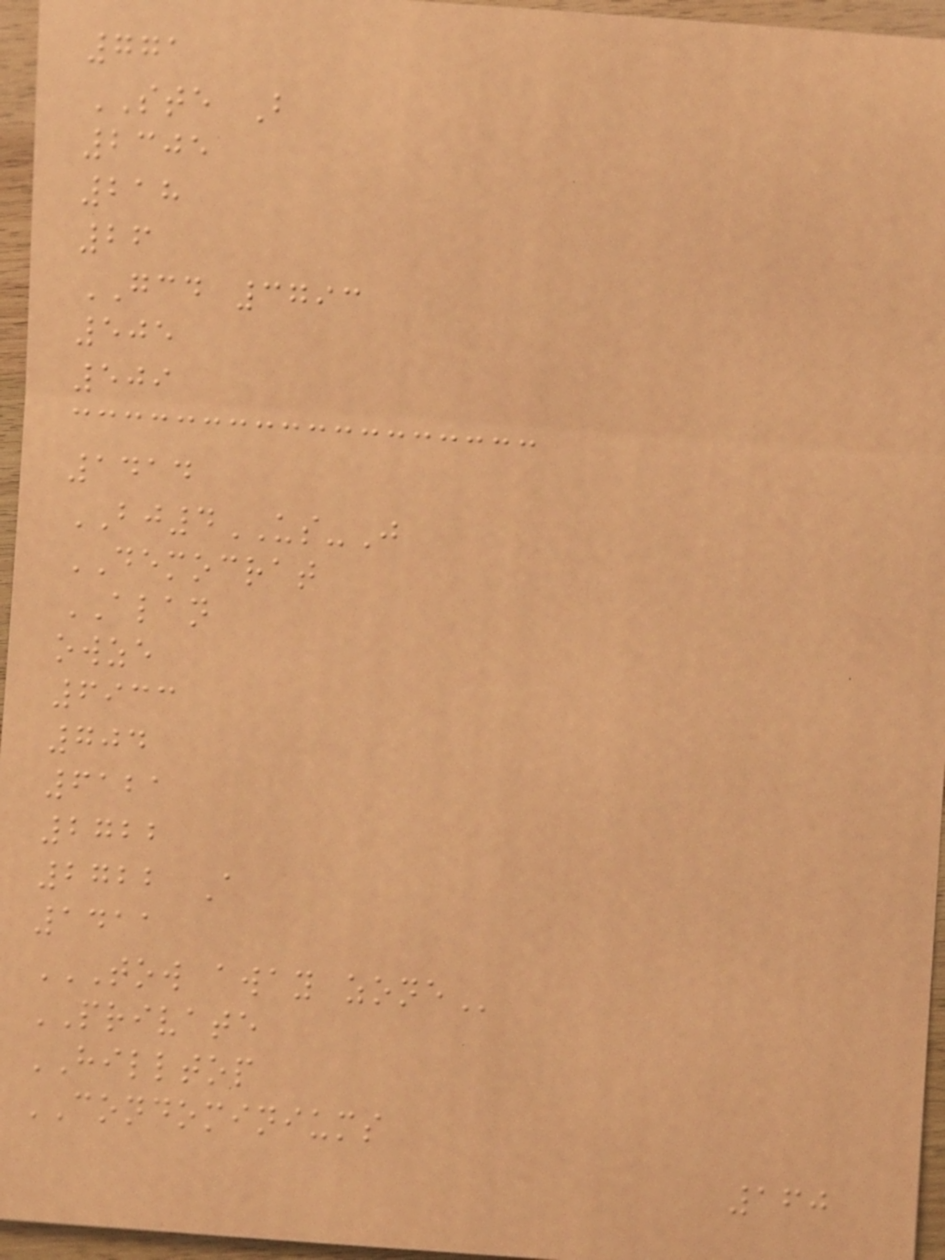771
STE B
2305
218
26
GCD 3793
505
509
1414
BJ4US-J
DEMOCRAT
ALAN
owze
6933
704
6121
2722
2722 A
1411
TOW AWAY ZONE
PRIVATE
HILLTOP
CONDOMINIUMS
160
